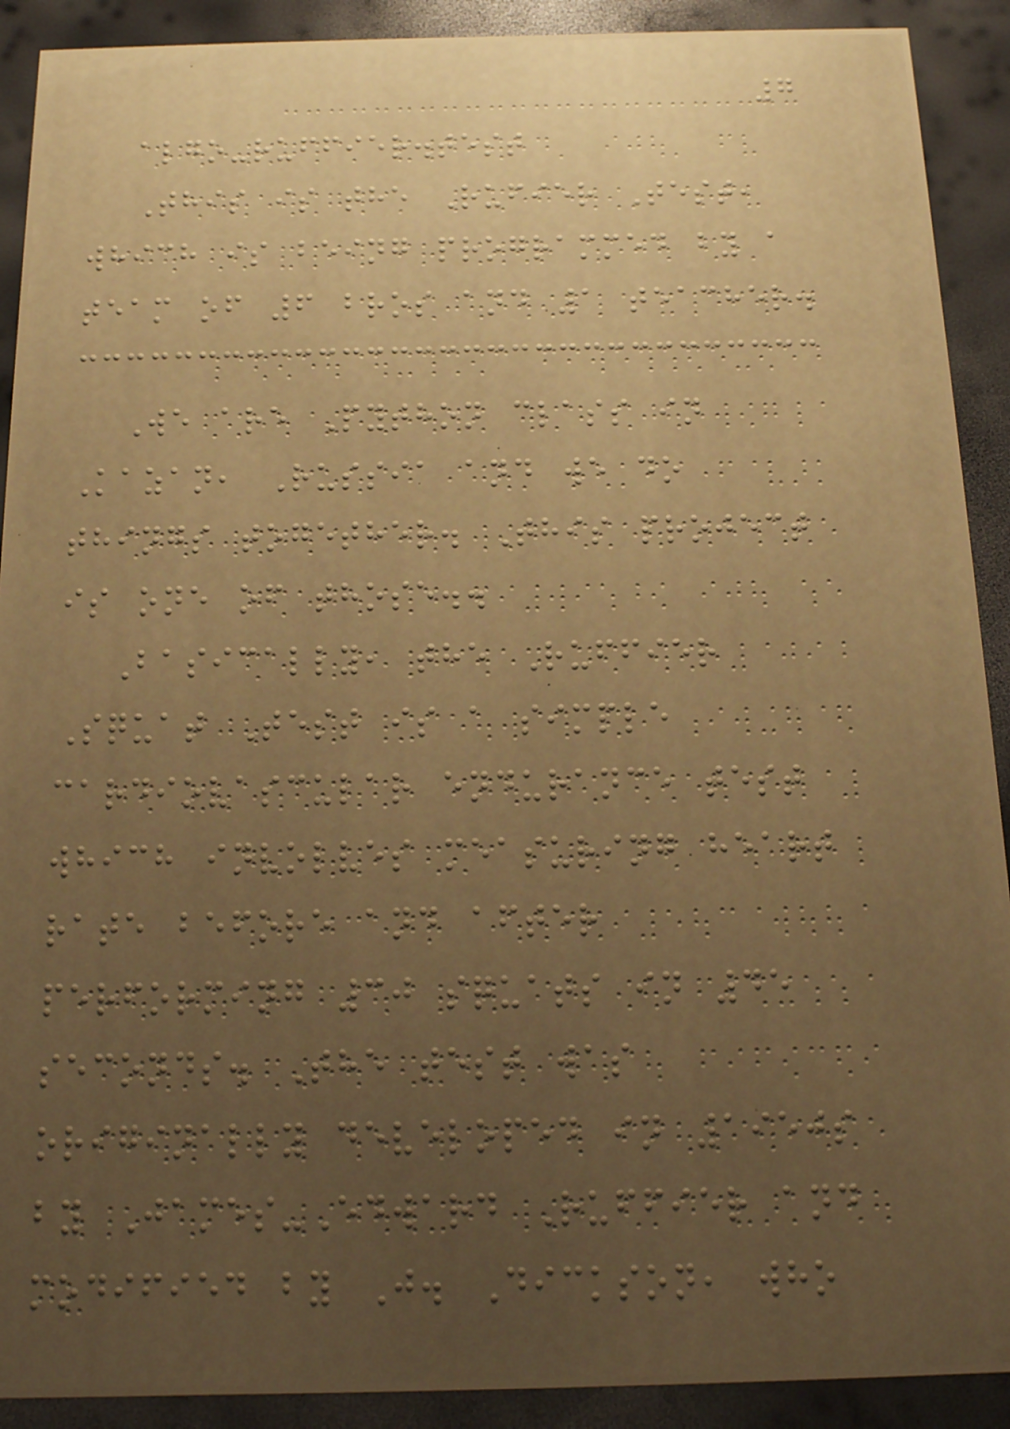7
algo-ruffier.test
This is the Rufier Test,
which is being programmed by a
team of 6 bros and 1 teacher.
We are Python class in
Kazan, Russia and we do
things together. This project
is one of those..
Basically, the Ruffier
Squat Test is a simple
cardiovascular endurance test
which involves measuring heart
rate before and after
performing 30 squats in 45
seconds. The test was
originally developed in 1950s
by James-Edward Ruffier and
modified by J. Dickson, who
